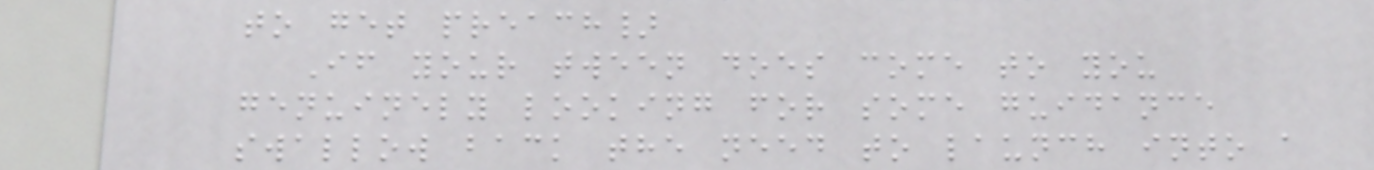to get preach}
If your tween does come to you
genuinely looking for some guidance
swallow back the need to launch into a
